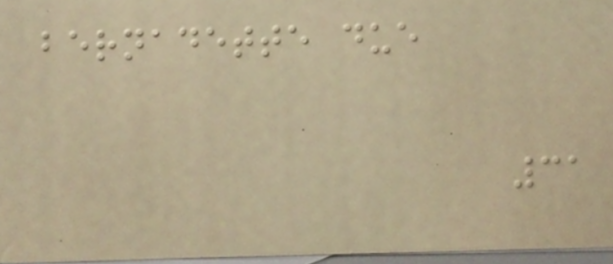bernadette due
31
